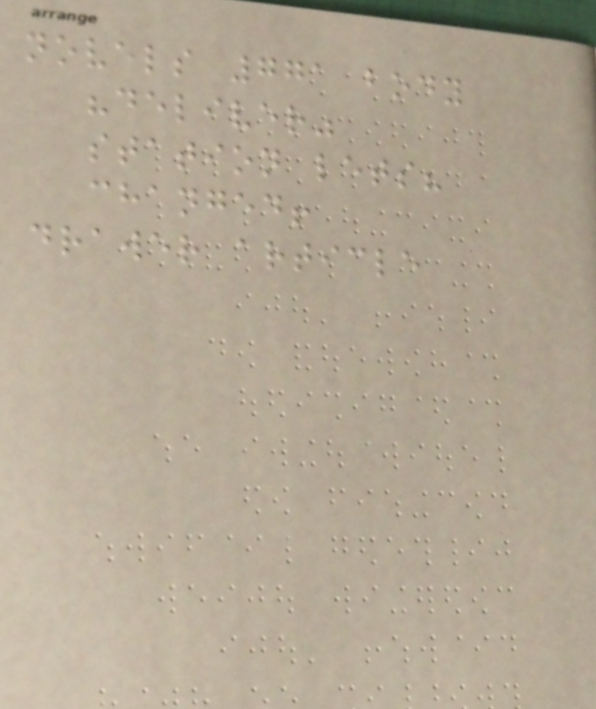novels 771 body
"deliver"
station lets?
changed!
drawer article
